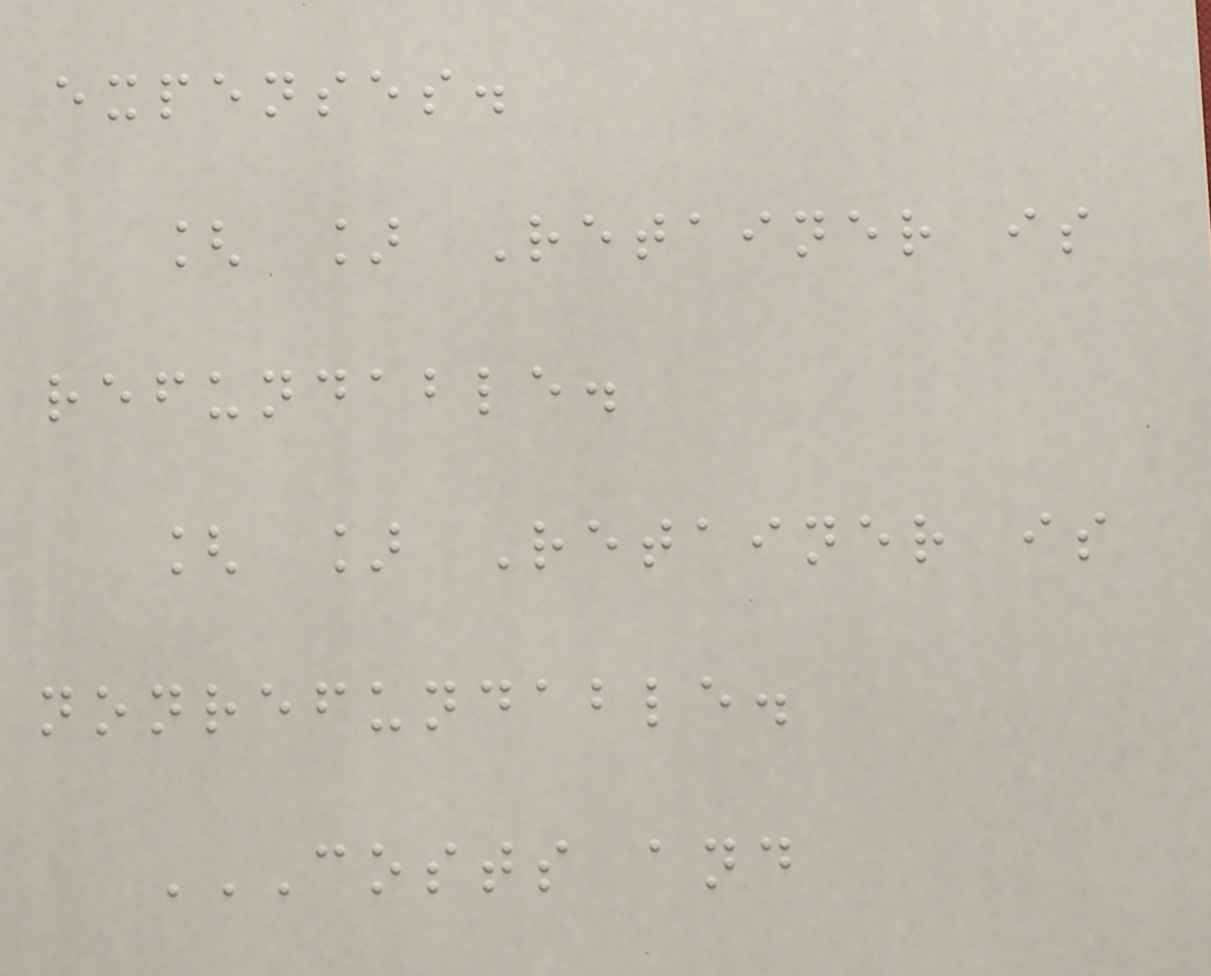expenses.
[ ] Retainer is
refundable.
[ ] Retainer is
nonrefundable.
COSTS AND
